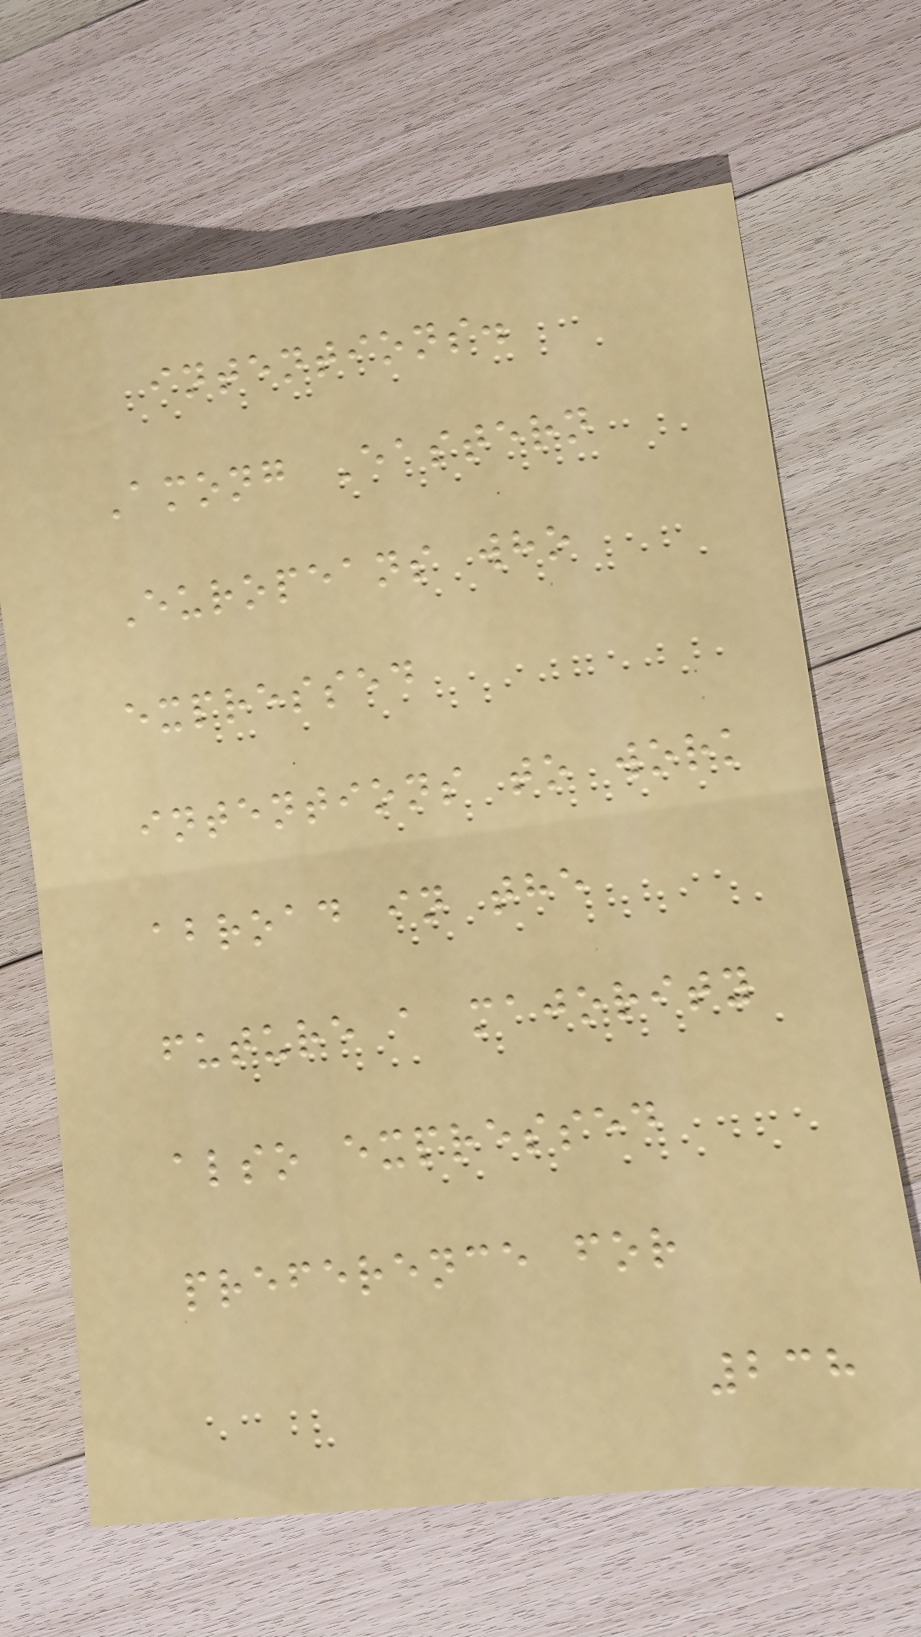intentions.
Among Eastern
Europeans who
expressed
intentions to work
abroad in the
future a majority
also expressed
preference for
238
